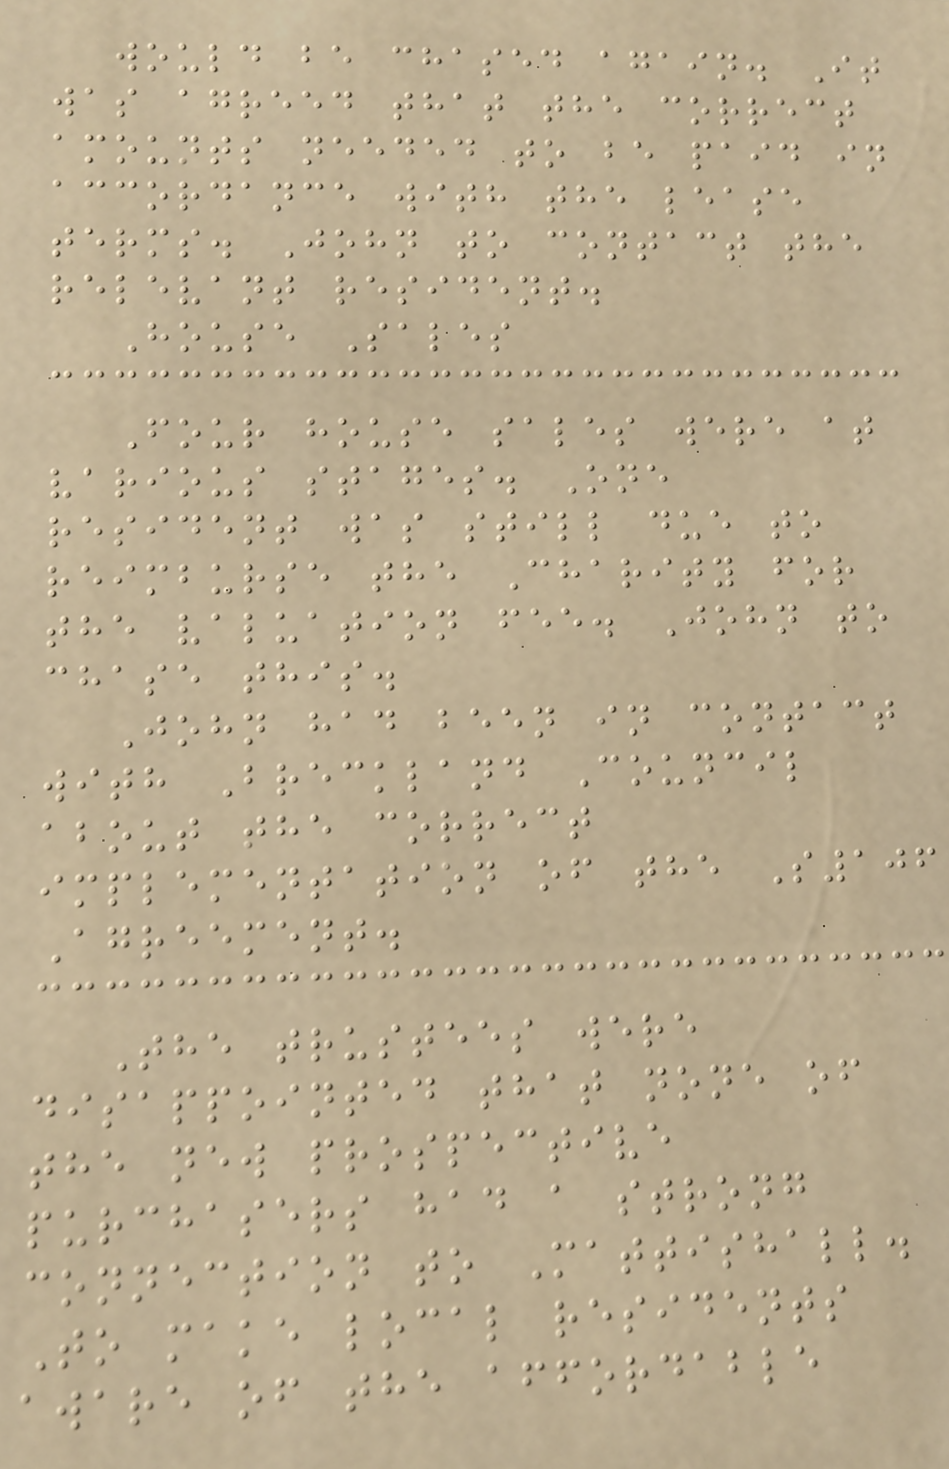would be chased again. It
was agreed that the correct
amounts needed to be paid in
accordance with the lease
terms. John to contact the
relevant resident.
House Sales
Four house sales were at
various stages. One
resident was still due to
reimburse the Charity for
the valuation fee. John to
chase this.
John had been in contact
with Breckland Council
about the correct
implementation of the S106
Agreement.
The trustees were
disappointed that none of
the new prospective
purchasers had a strong
connection to Mattishall.
To make local residents
aware of the affordable
